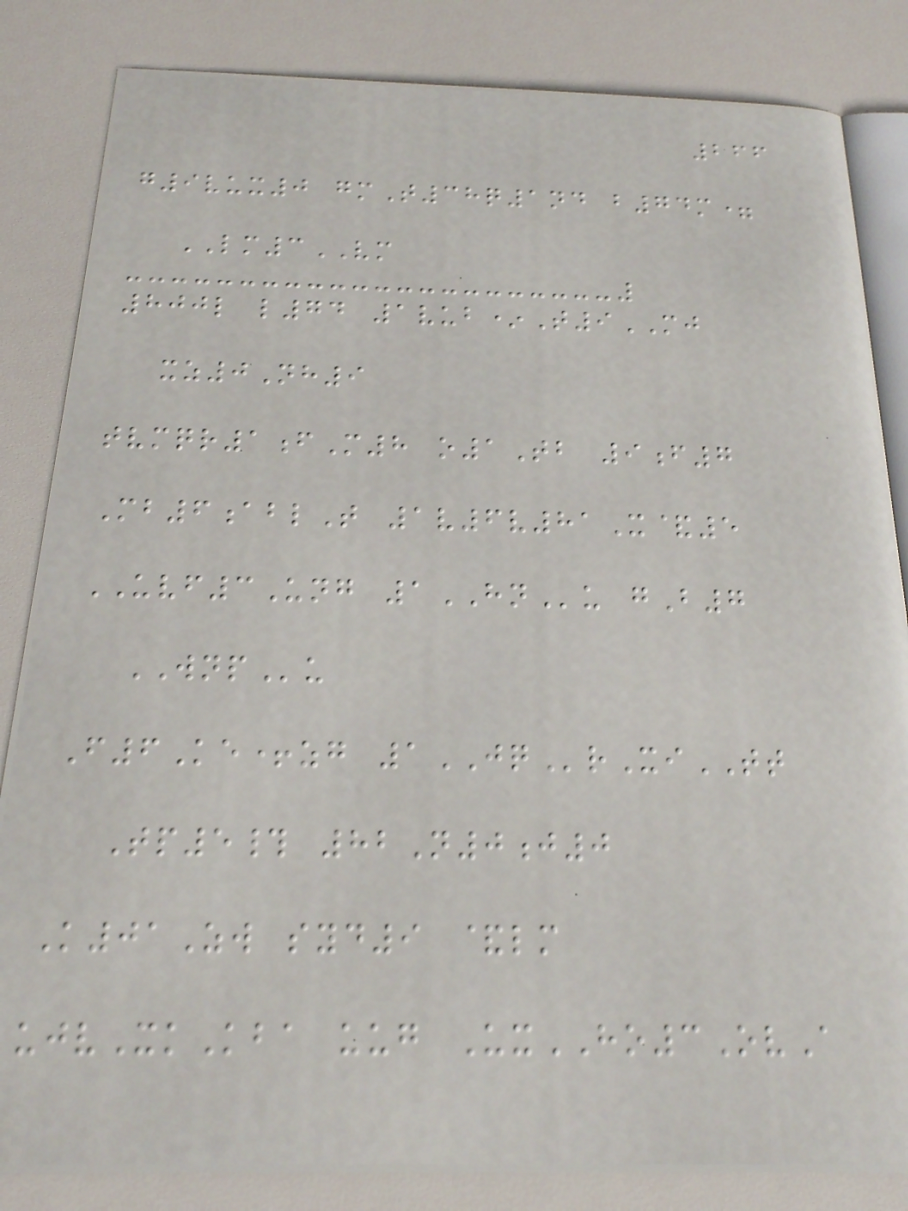266
g9vux0 gmT38q1nd b74m=
LM3VM
800l l74 1vub*T9MJ
xz0Nh9
tvmqr1fM8 o1Tb 9f7
Mb6ablT 1v6v81X&5
UVF3Ung 1HNu gB7
WNPu
F6Ke+zg 1JQrXiTT
Tp5# 82N0j0
K01Zw syd9 &lm
ujvXkKba uug UxHO3OvA
